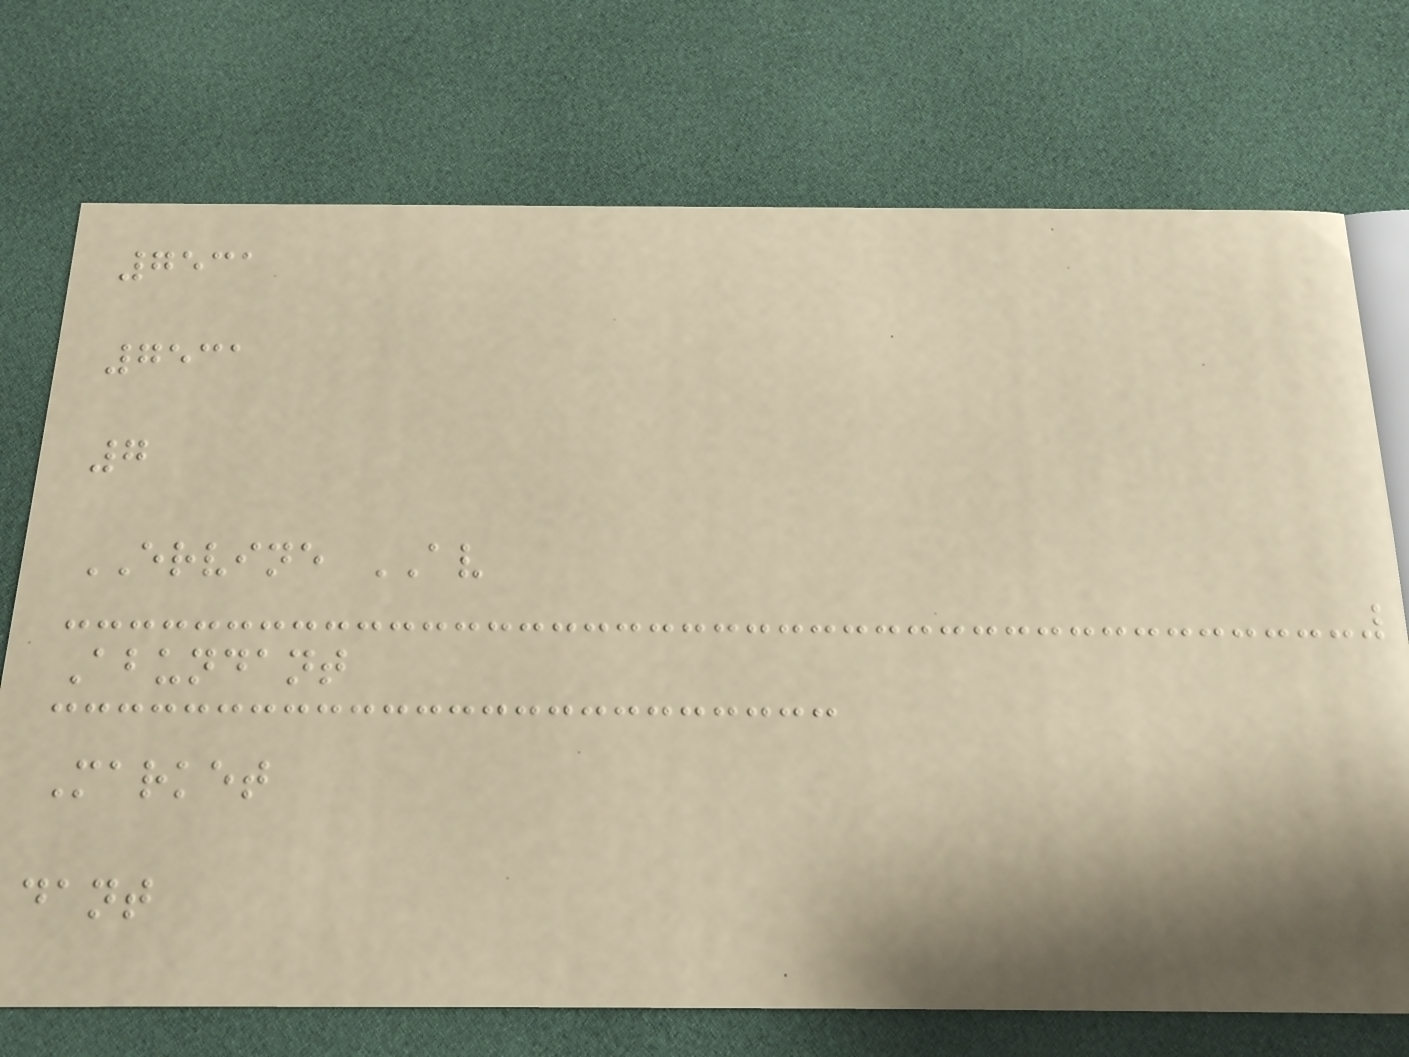7531
7531
7
ERVINE AV
Abundant
Market
dant
